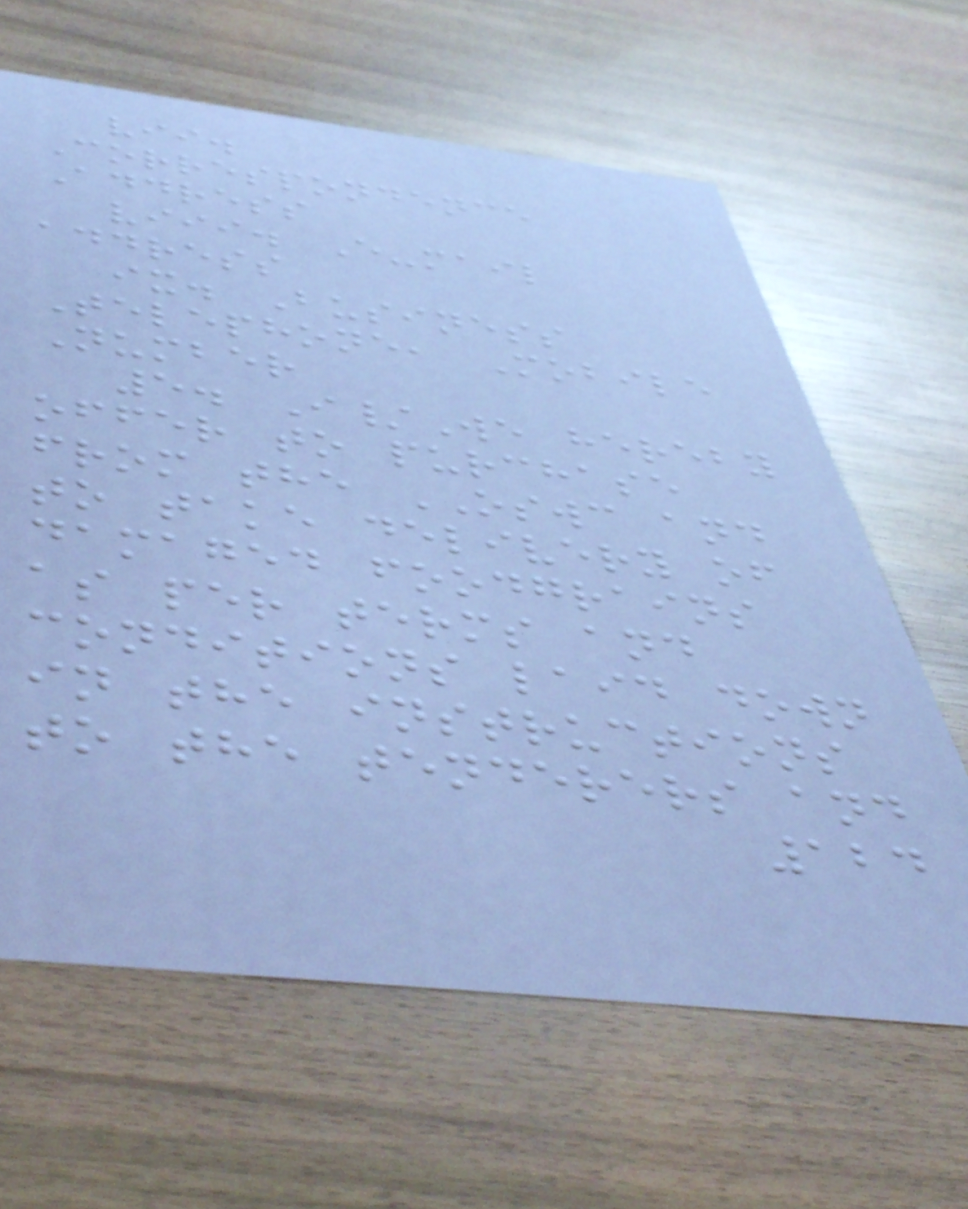vii.
Correspondence
Address
viii. E-mail
address
ix. Business
Telephone, Mobile
Number
5. I/We hereby
offer to purchase
from the OSWC and
to take delivery of
damaged foodgrains
as per terms and
conditions laid down
in the instructions
to the tenderers and
124
